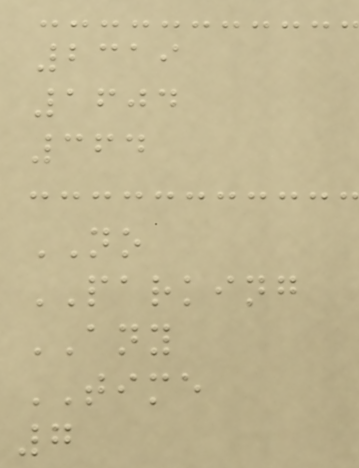2319
1604
364
NO
PARKING
ANY
TIME
7
